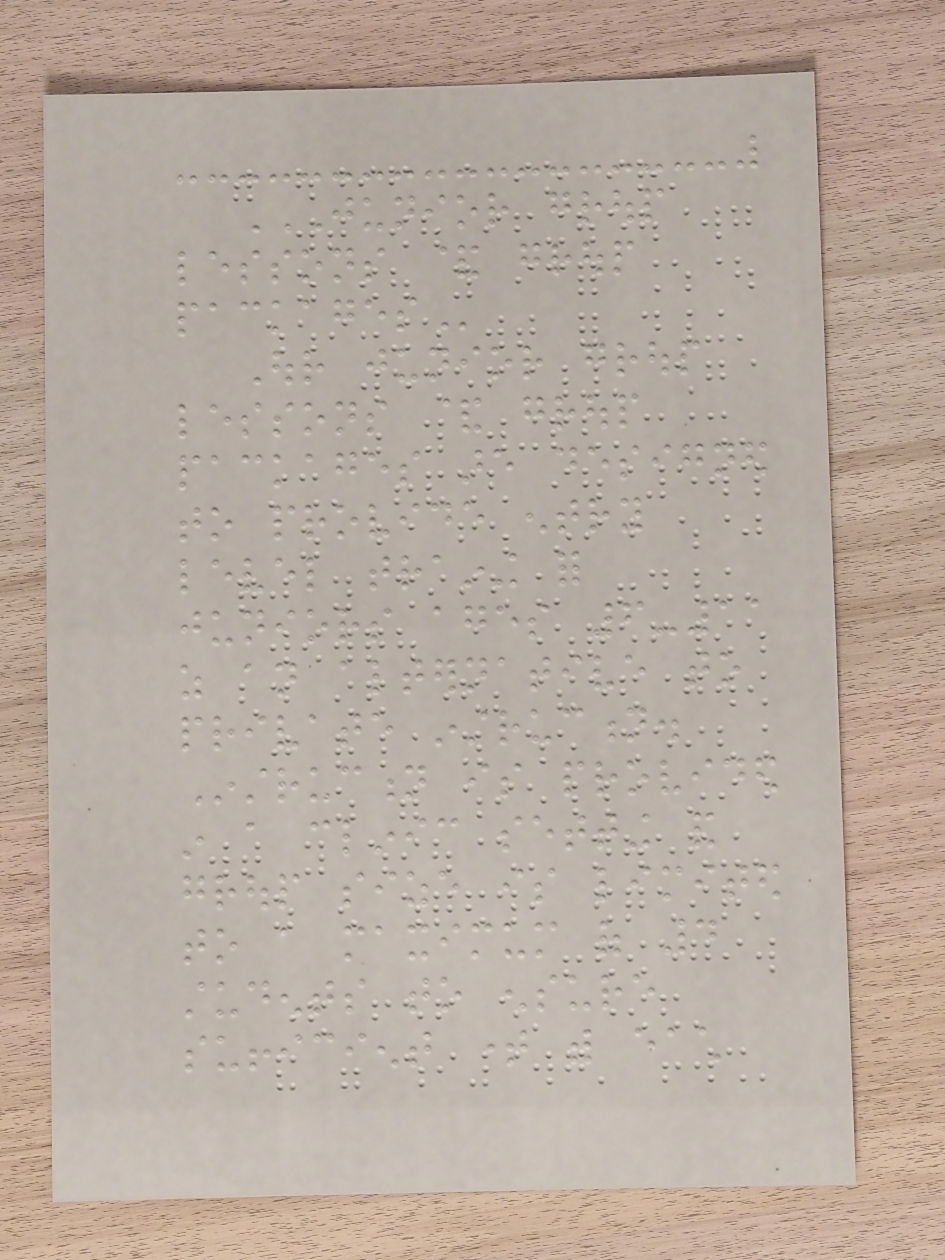JUNIOR GROUP
LESSONS & GROUP
PACKAGES
Our junior group
lessons & group
packages are designed
to provide entry
level training for
juniors ages 6-11
as an alternative to
private instruction.
Instruction is provided
in a clinic setting and
group size is limited
to a maximum of 4
students to ensure
sufficient time with each
